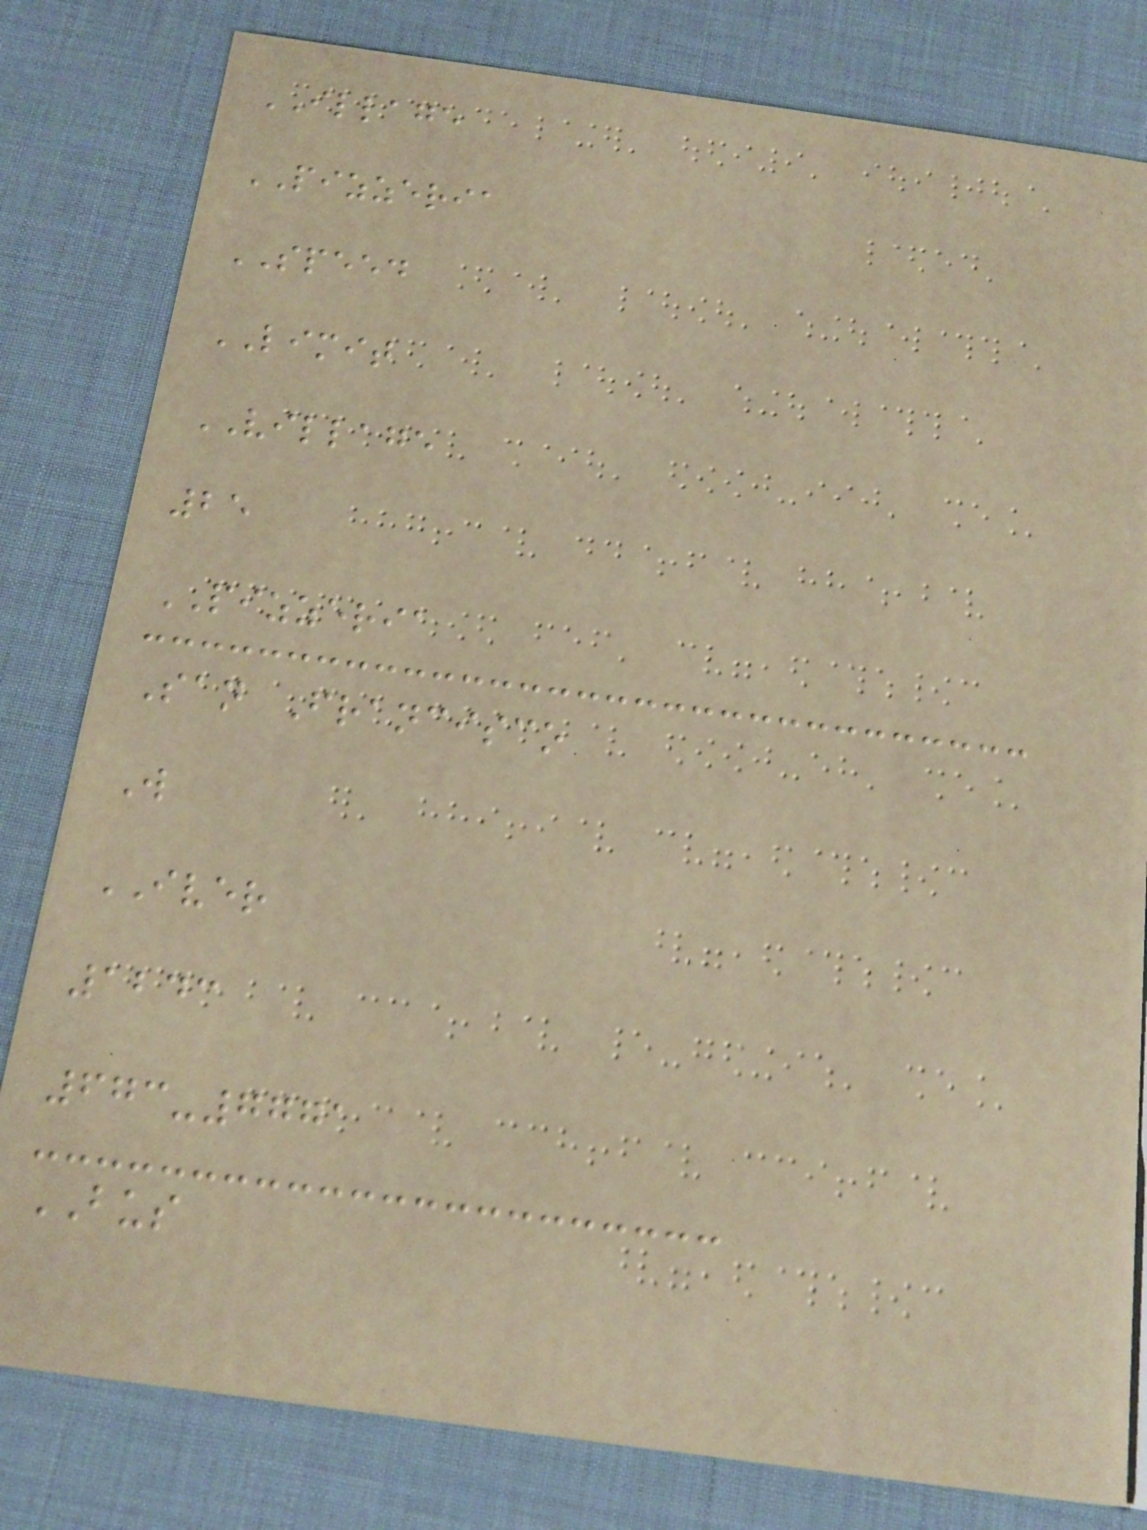ILLAGE
PIZZERIA
SPEED
LIMIT
VILLAGE
25
PIZZERIA
San Francisco
W
IVER
1243
673-7771
BUS
